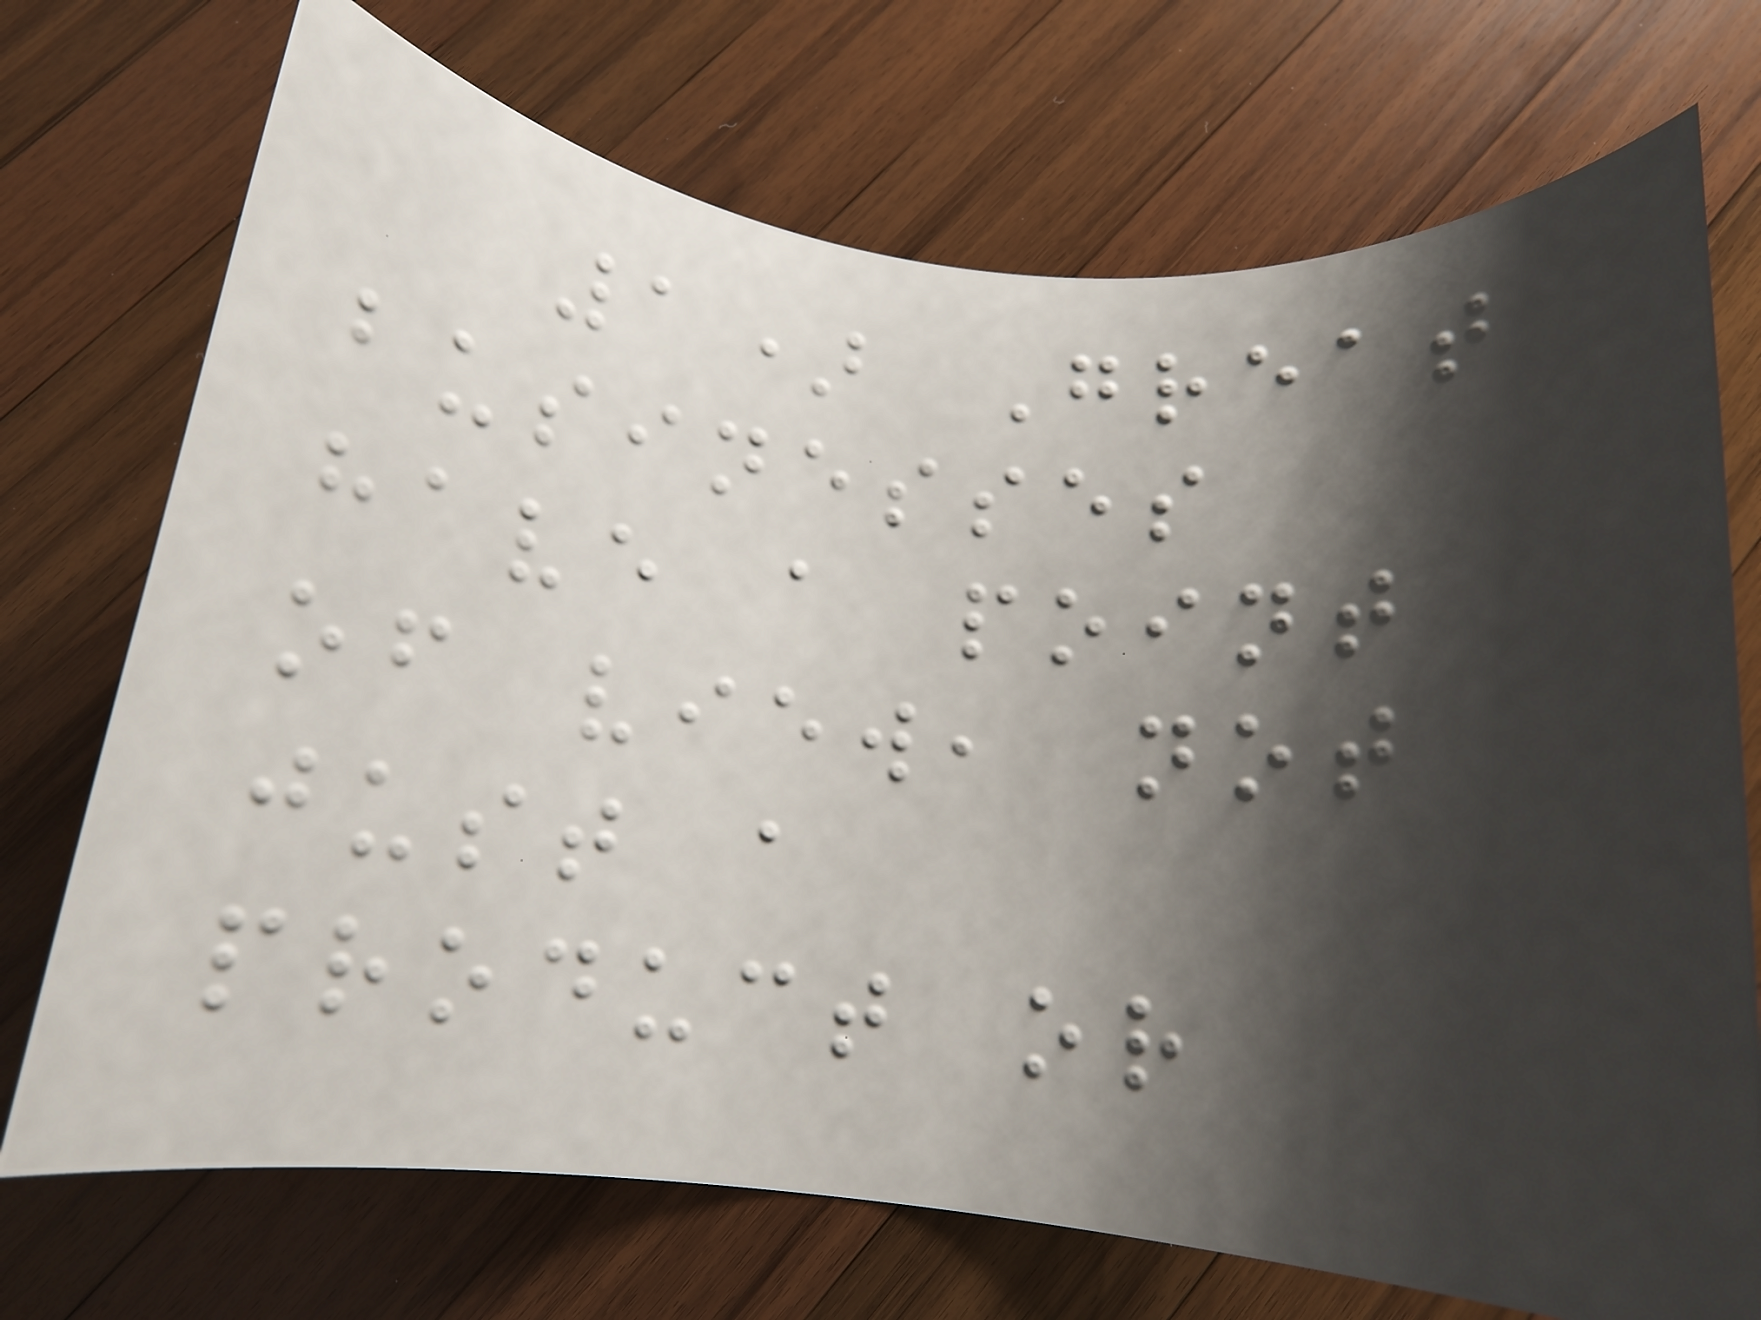1) Great
businesses
have a point
of view, not
just a
product or
